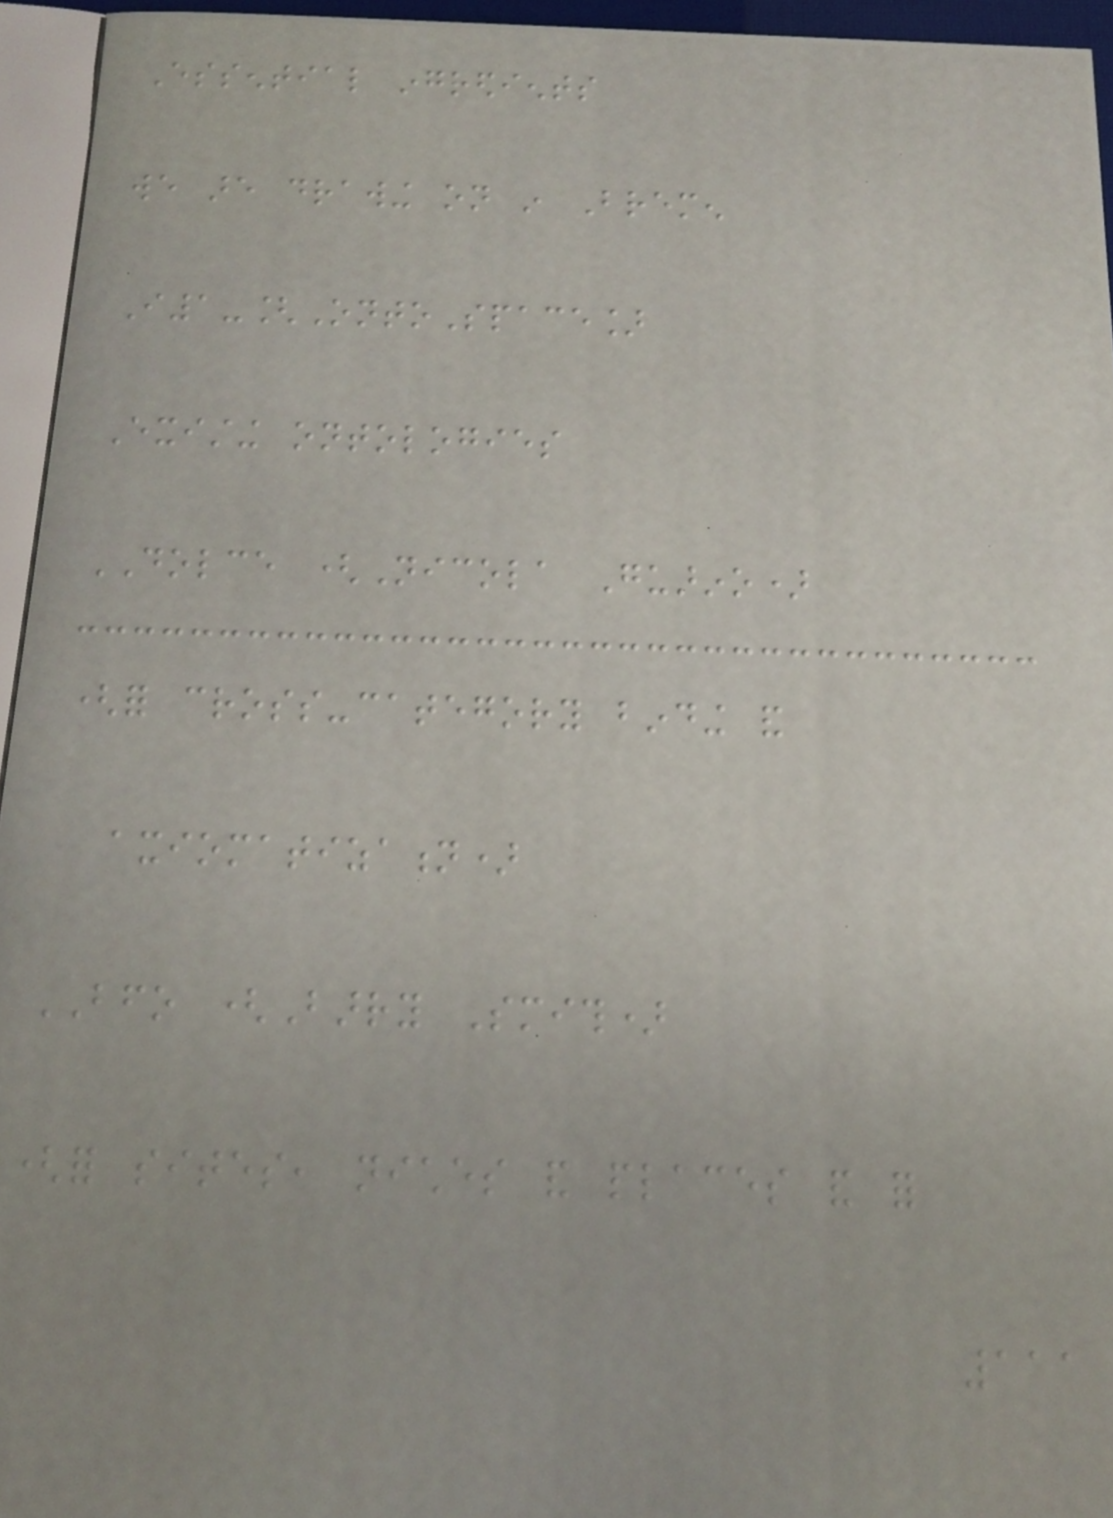Essential ingredients
we are drawing on in Bremen
I1-[OntoSpace]
Existing ontologies
DOLCE (Nicola Guarino)
(for cross-category binding and
axiomatization)
BFO (Barry Smith)
(for sites, niches and places and for
111
